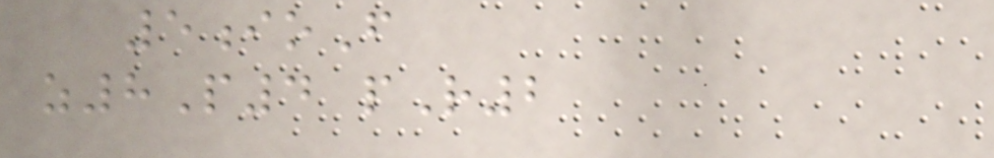5ioF
z8P4 pR2
